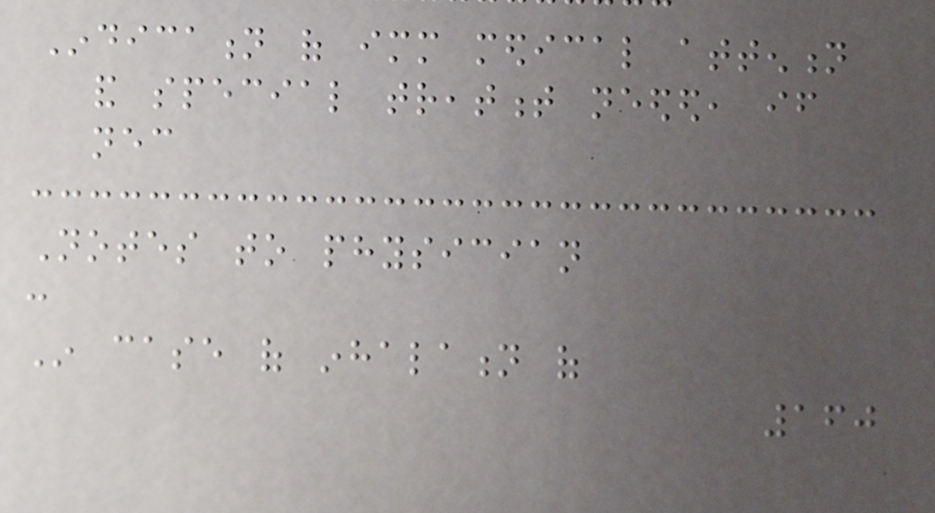Indication of immediate medical attention
and special treatment needed, if
necessary
Notes to physician
:
In case of inhalation of
160
